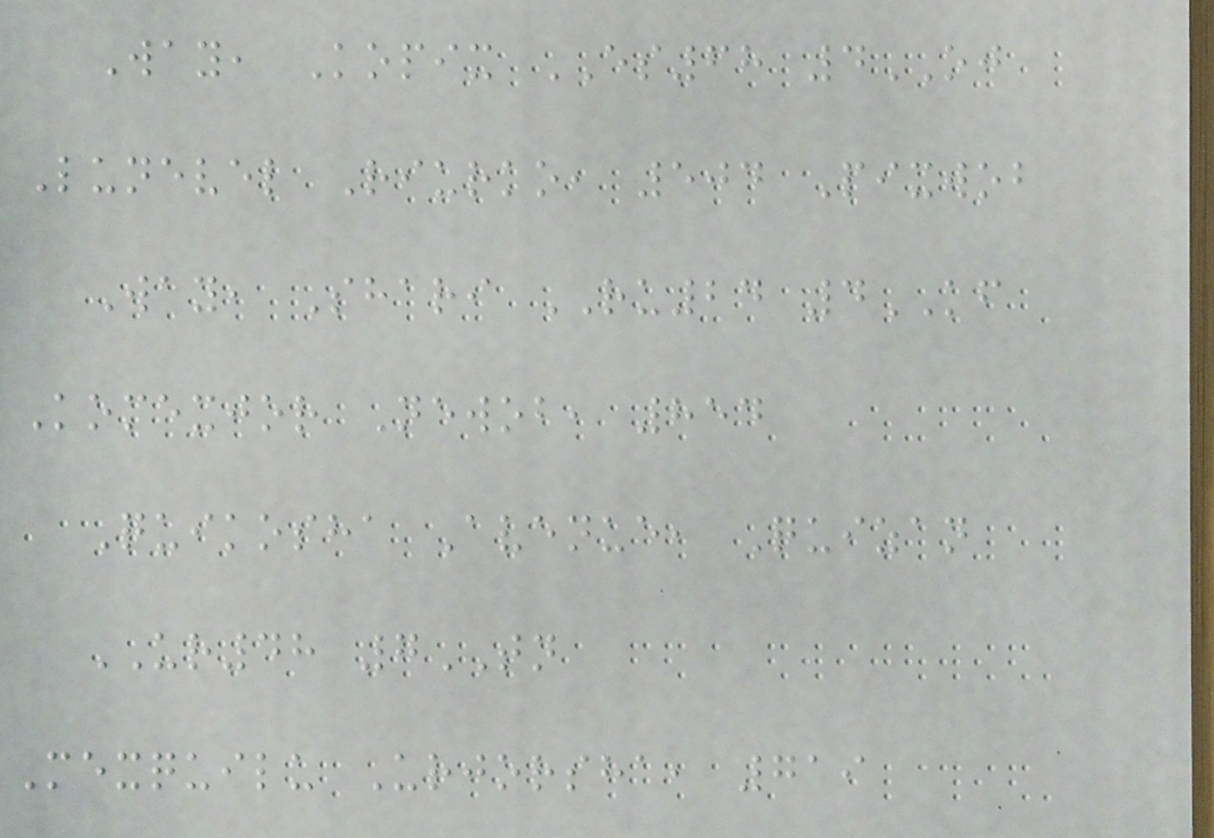Way, Kopix ES68 4OJ
Lunevel Riurko, 504 Pixwob
Way, Shari RU24 4KF
Komexjor Newob, 854
Quikosha Avenue, Quizan
UR48 7TN
Mexquilu Urjorsha, 719
